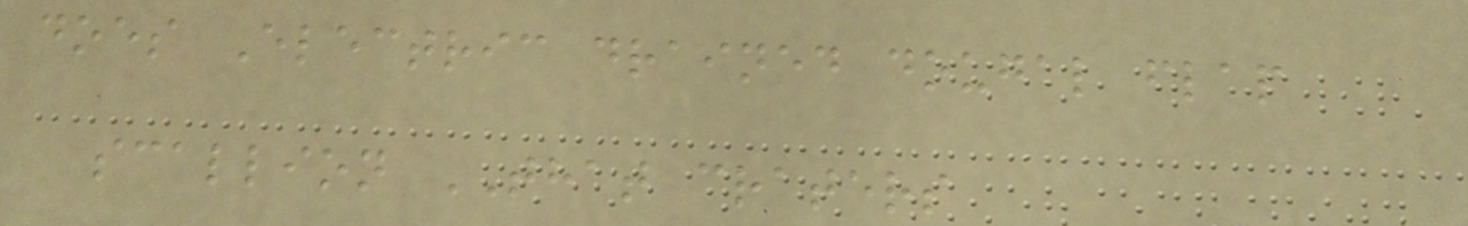does Electric drained dougal flap
scallion THAT craters
